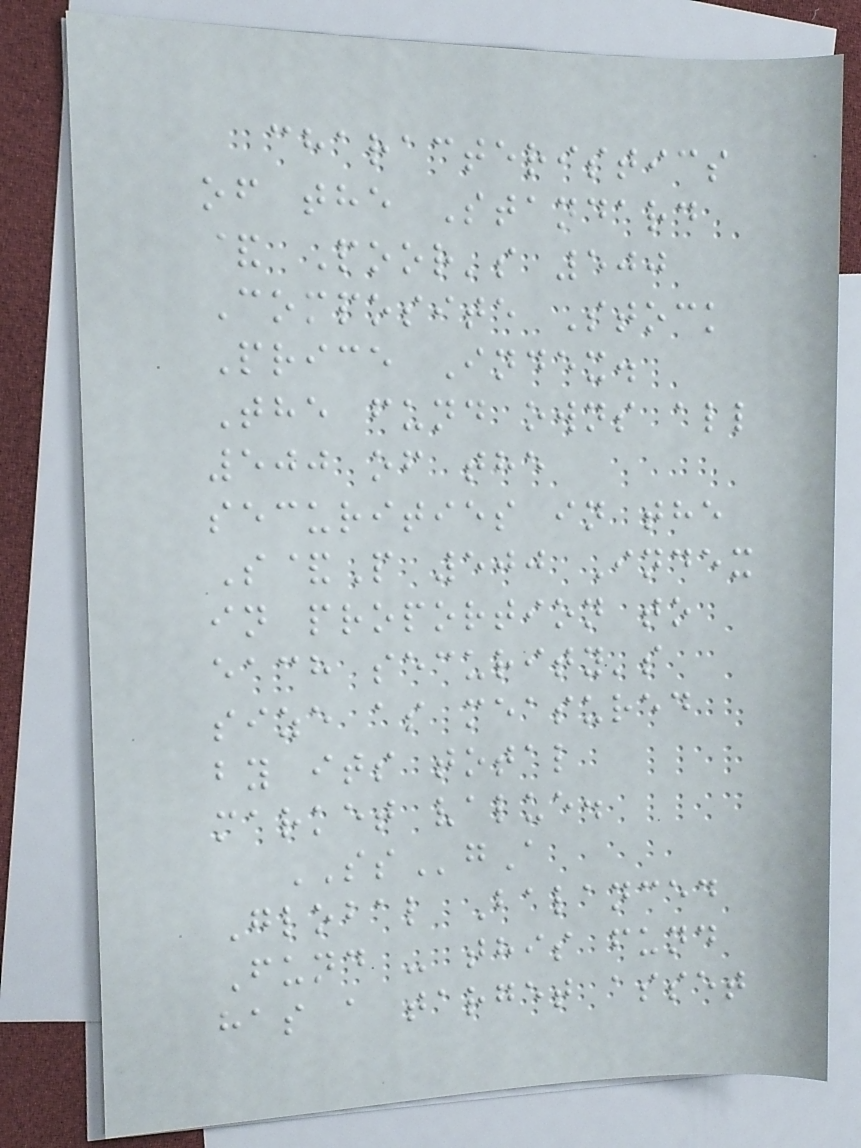characteristics
of the Standard
& Poor's 500
Composite Stock
Price Index.
The fund owns all
500 of the
securities in the
S&P 500 Index
in proportion to
each security's
size as measured
by its total
market value.
SSgA
Global Balanced
Fund - this fund
has a target asset
